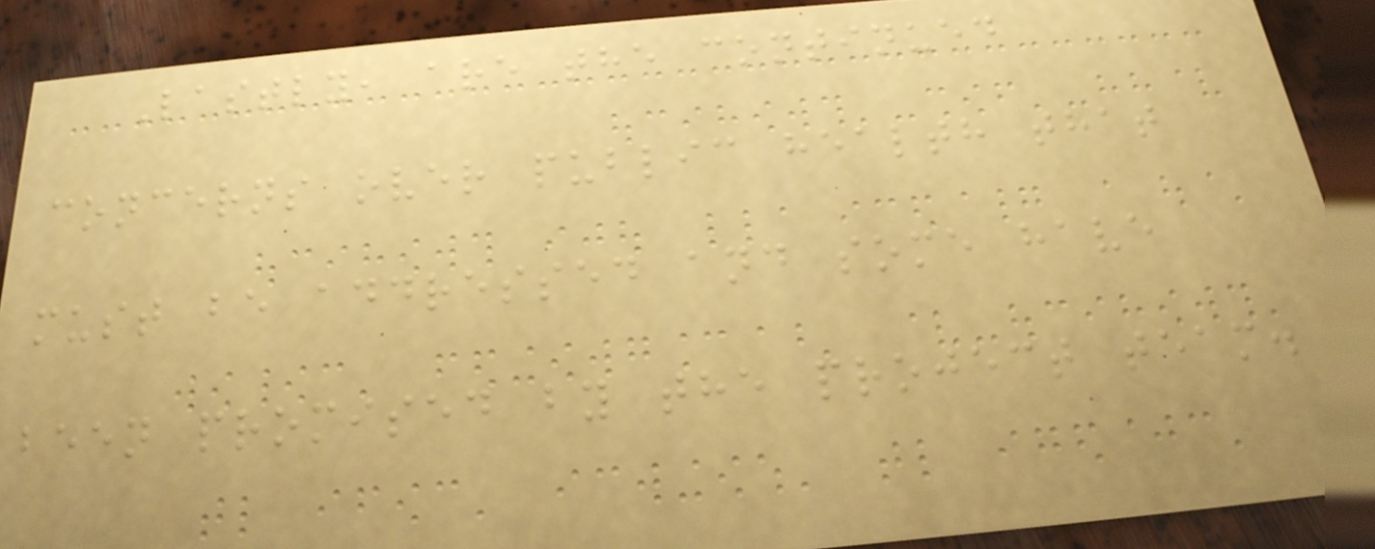Lastly, are the continued
concerns over public health that
must be addressed and some have
been promised by the project team.
